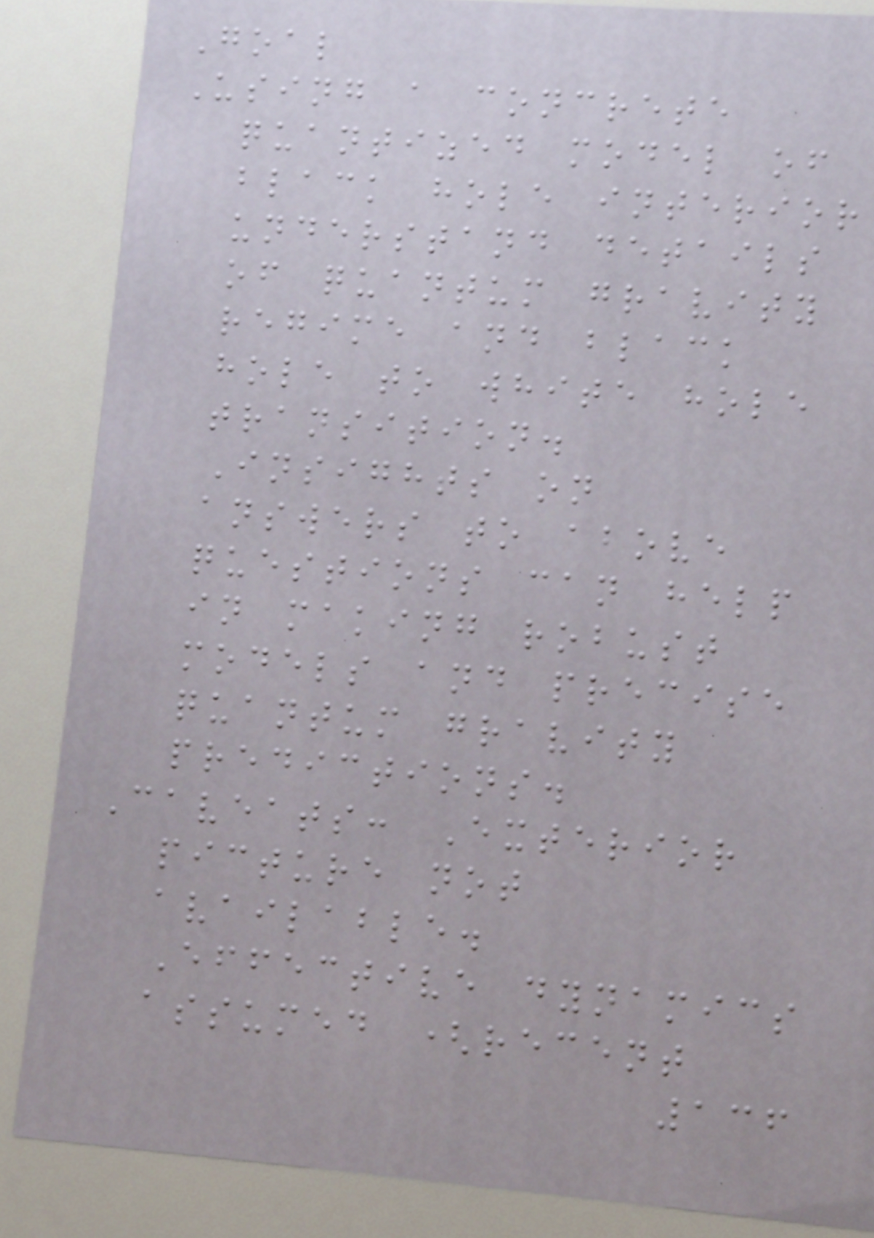Goal
Using a concrete
quantized model of
black hole interior
understand details
of quantum gravity
regime and black
hole to white hole
transition.
Insights on
answers to above
questions can help
in making robust
models and precise
quantum gravity
predictions.
Caveats: Exterior
picture not
available.
Effective dynamics
assumed (recent
136
